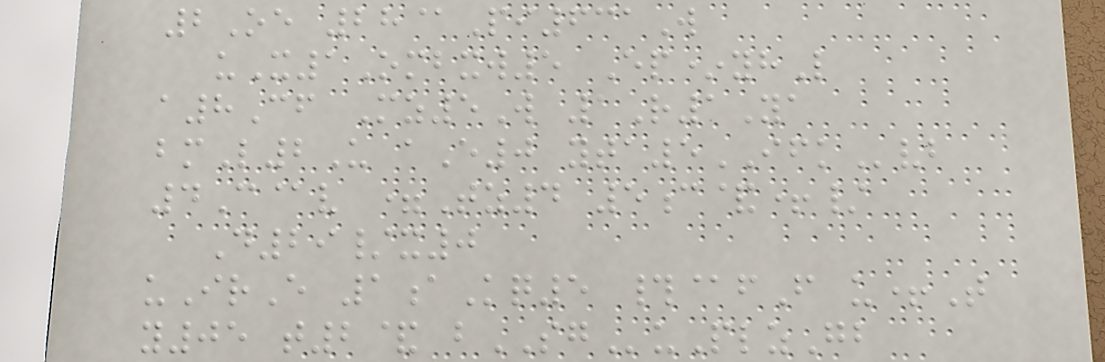2Oe 28@Pi631W
uX1Ombxw5 Ep*yhL
a8Cf Mz5W 1R1Ya
bmL2U aE0 yta5IFKvb
4C@v =Tz4 5c&+/
D29/x0
uIrE 1aKq5 #@fF u+T
y05 t2& bSGuPlzGb
